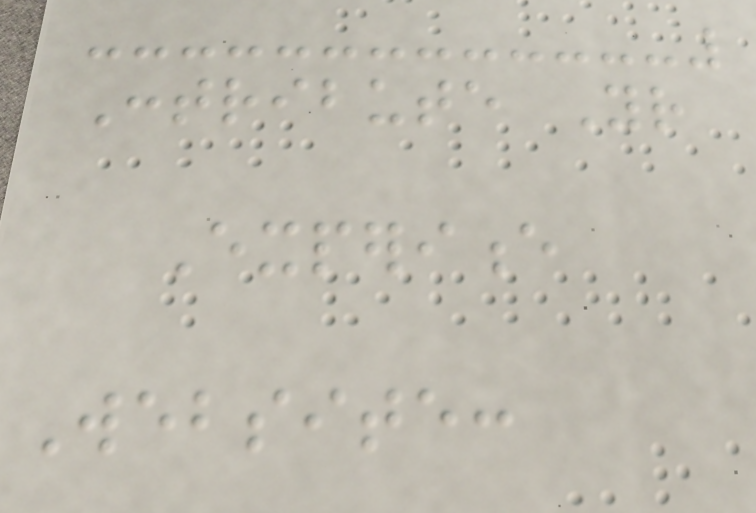Contribute Your
Experience
Website:
